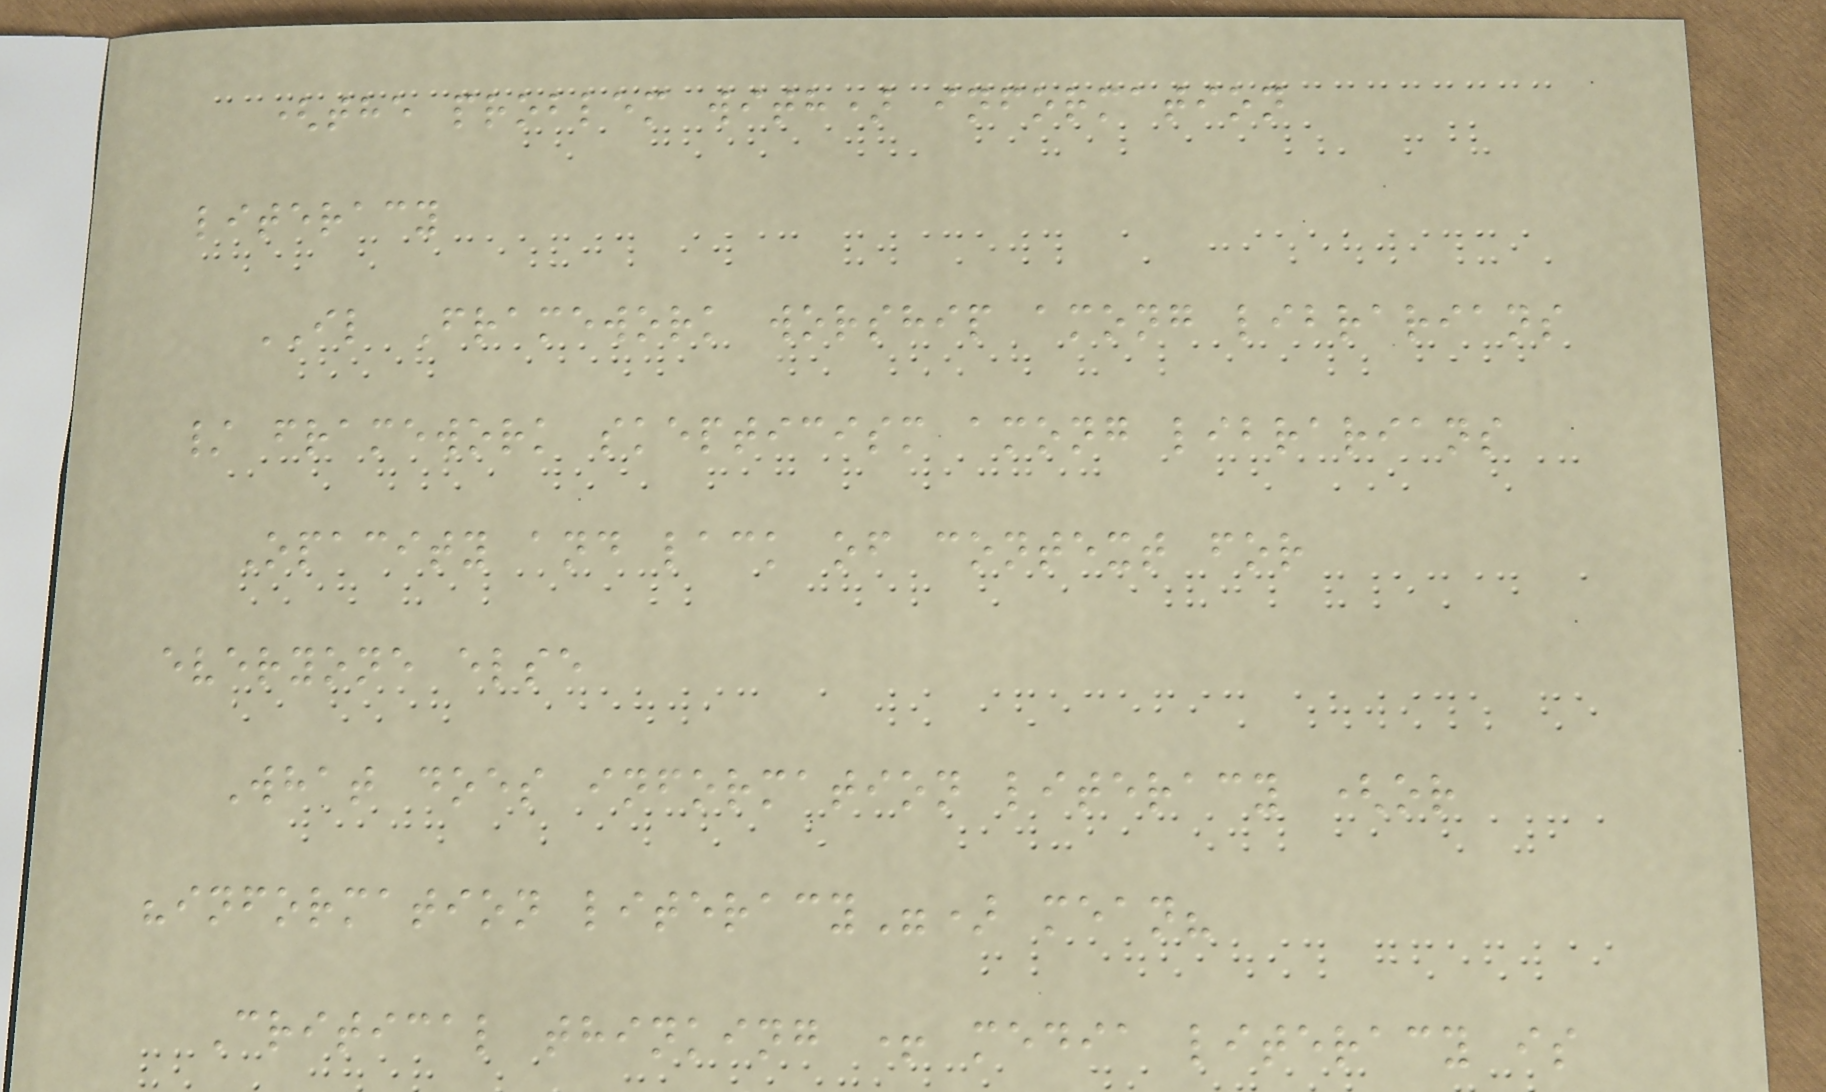(the problem with) information
literacy
IL Framework worship among librarians
/ framework skepticism among librarians
Opacity and lack of context for
everyone else
What does information literacy (or
"information literacy") mean?
Critical thinking + media literacy is
